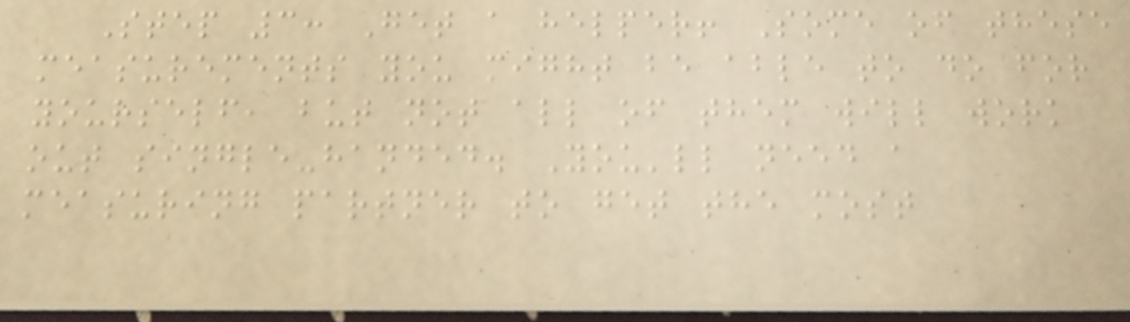Step 3: Get a helper! Some of these
measurements you might be able to do for
yourself, but not all of them will work
out single-handed. You'll need a
measuring partner to get the most
